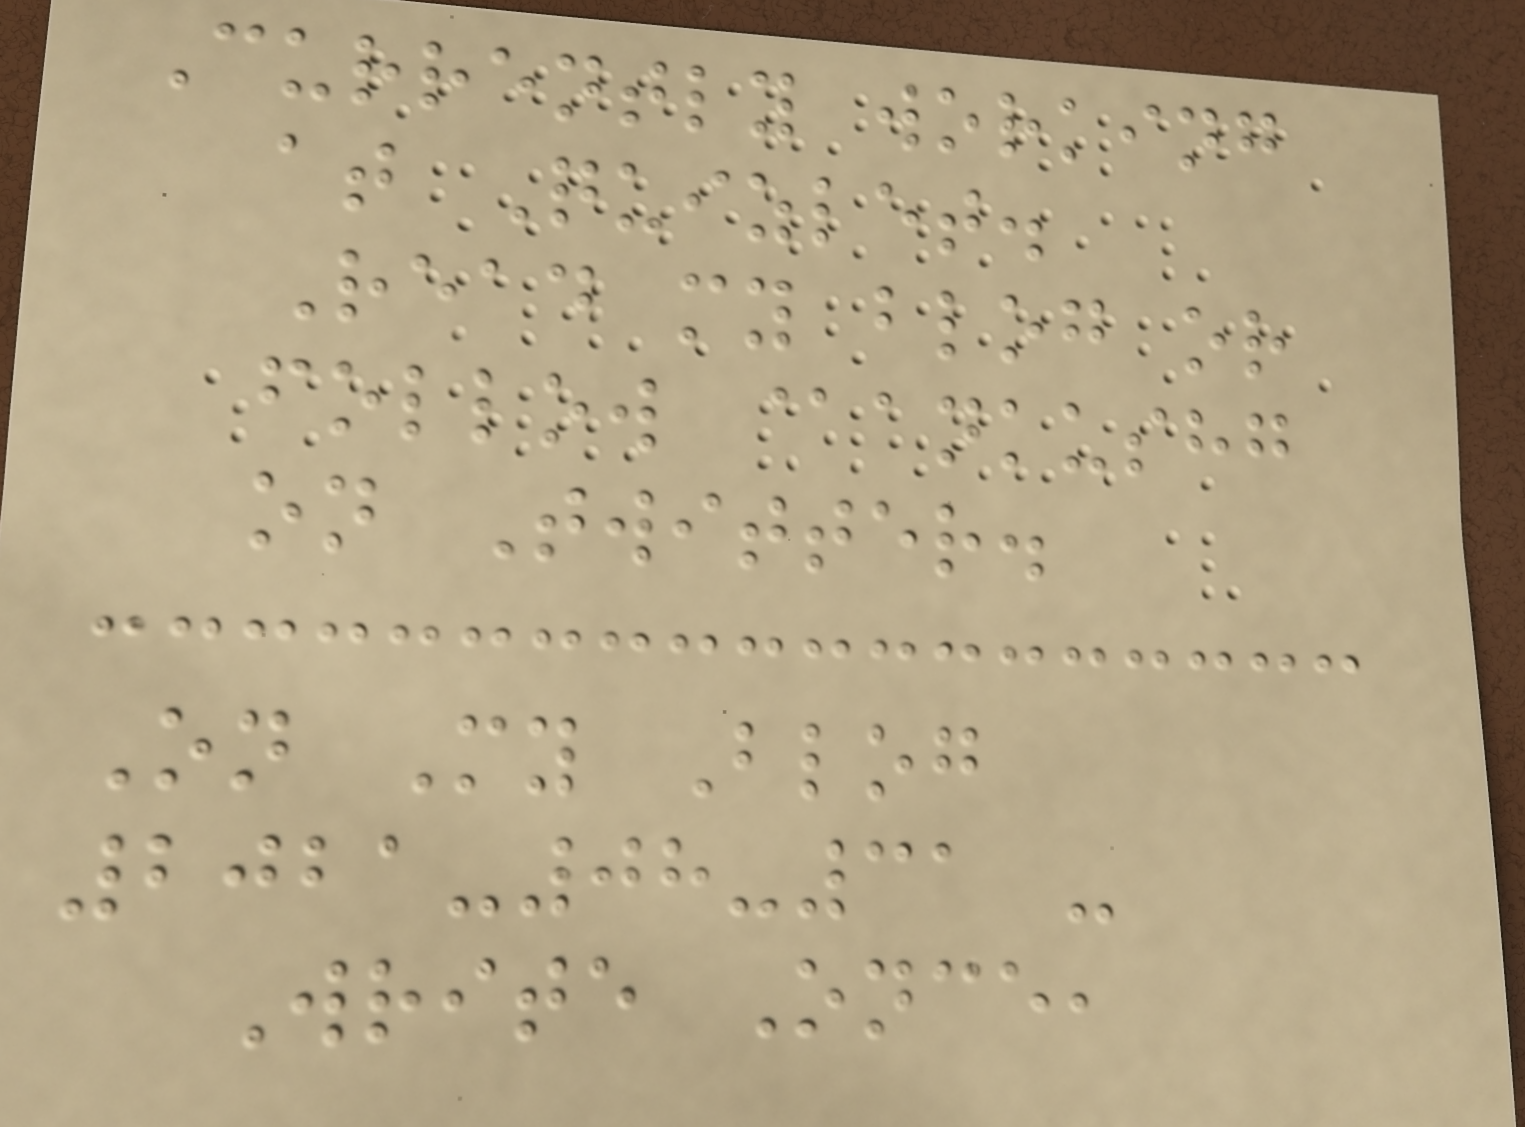Currently working
at Quizlet.
Read my blog or
follow @ankushg
on Twitter.
On My Blog
2021-08-31 -
Write Once,
